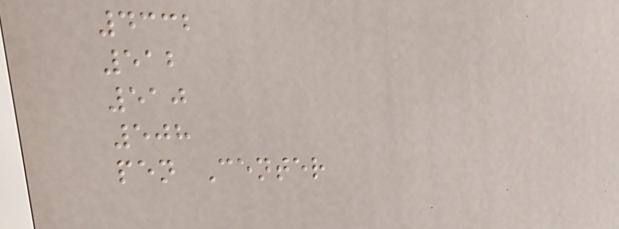4332
512
510
508
pen Center
